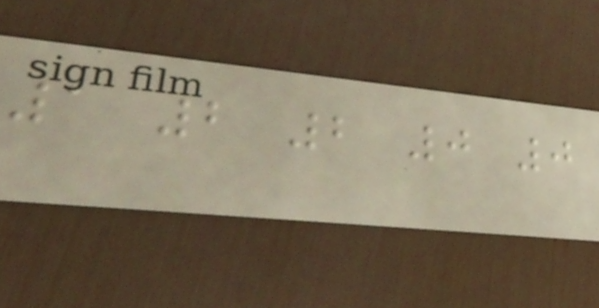1 2 2 0 0
